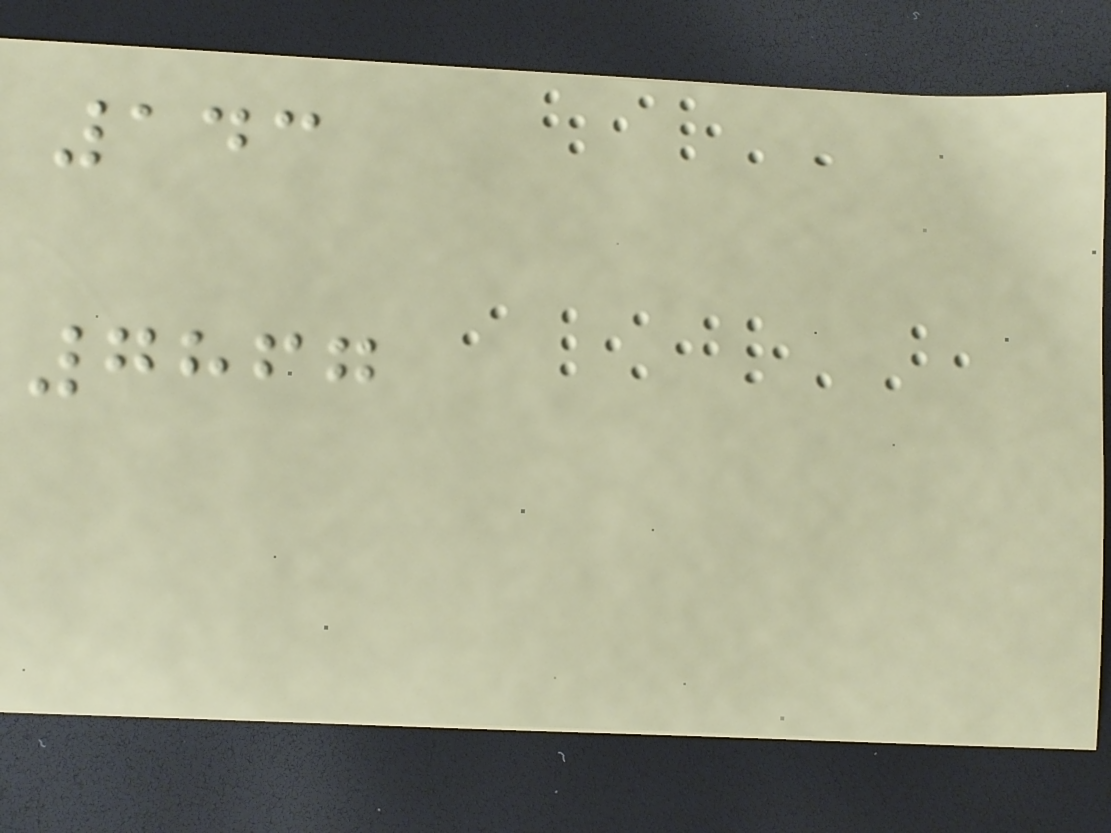143
7867
